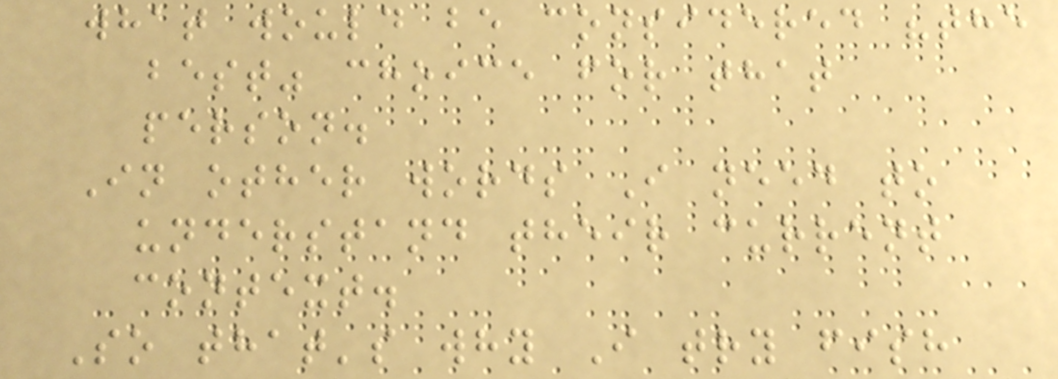what would be considered "the
best" choice for that
person.
In other words I need to
understand their current
context.
So that's why I try fish
